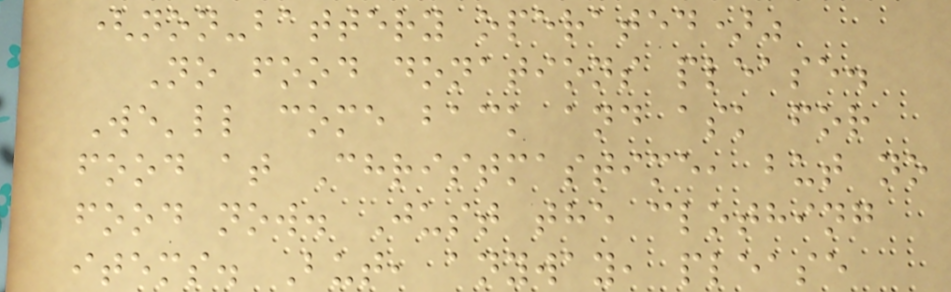(non-battery operated)"
No food donations please.
We'll come back and ask for
food at Christmastime, but no
food now. Just the clothing
items. But, anyway, please
